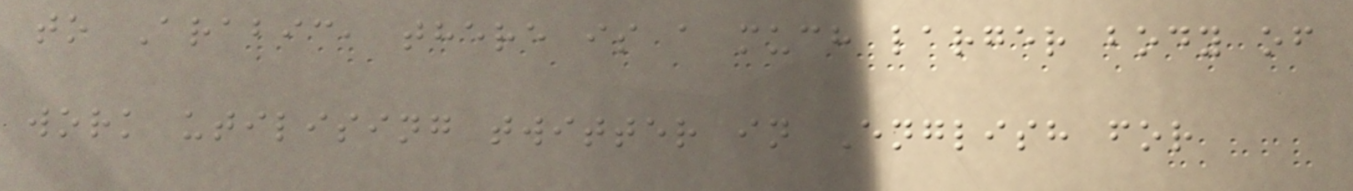to Arabic, there is a much larger body of
work utilising twitter in English for
